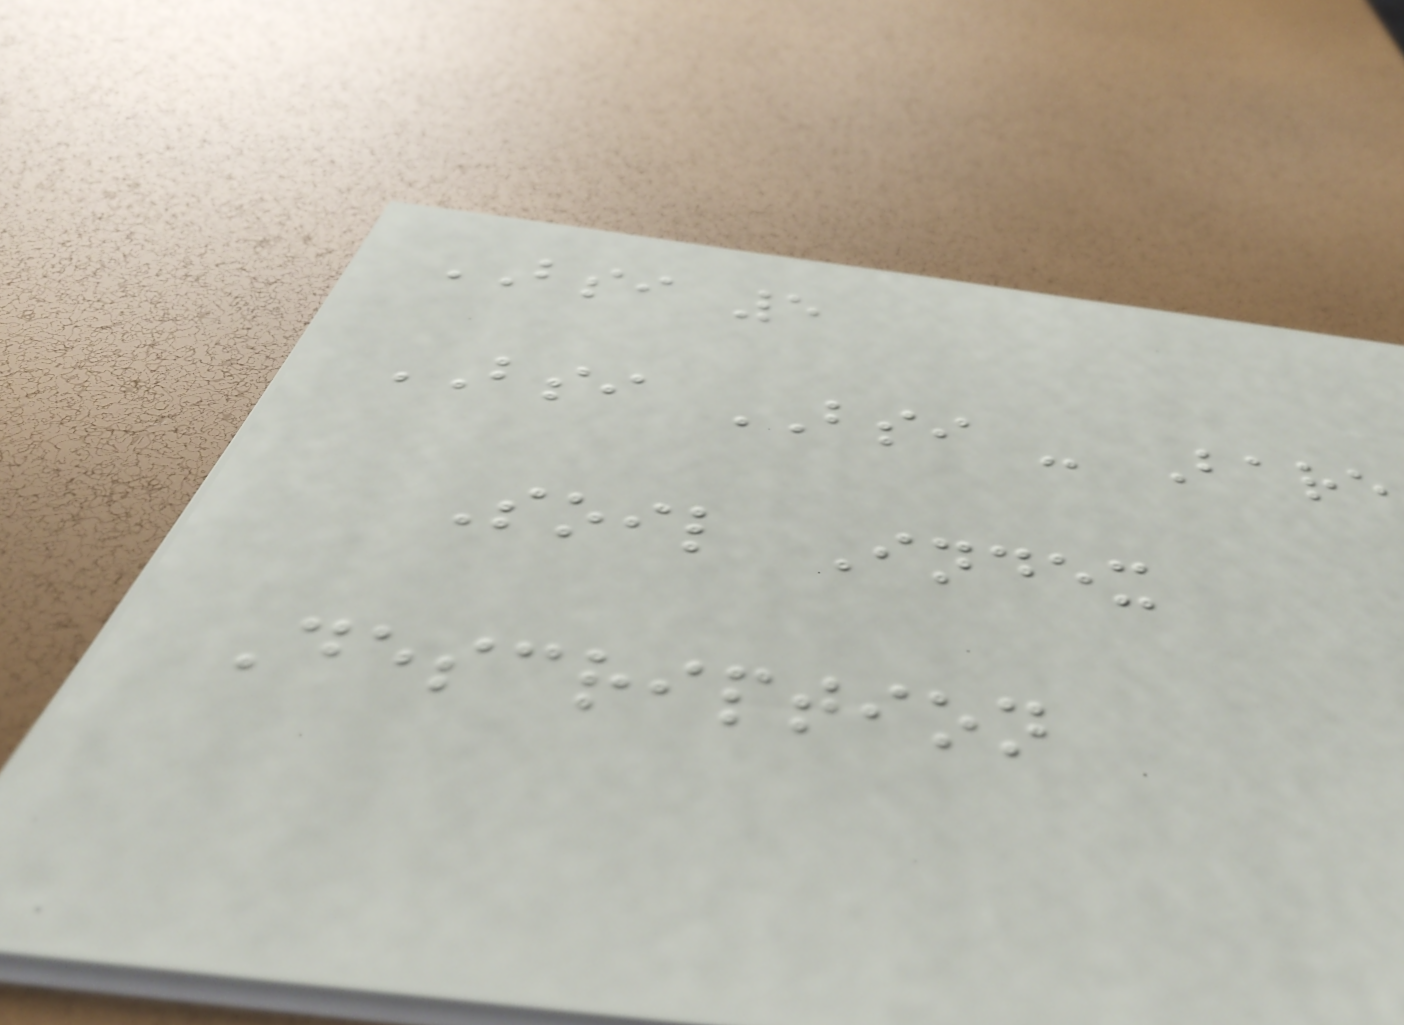BSI 5
BSI BSI - Bare
Soil Index
Description
